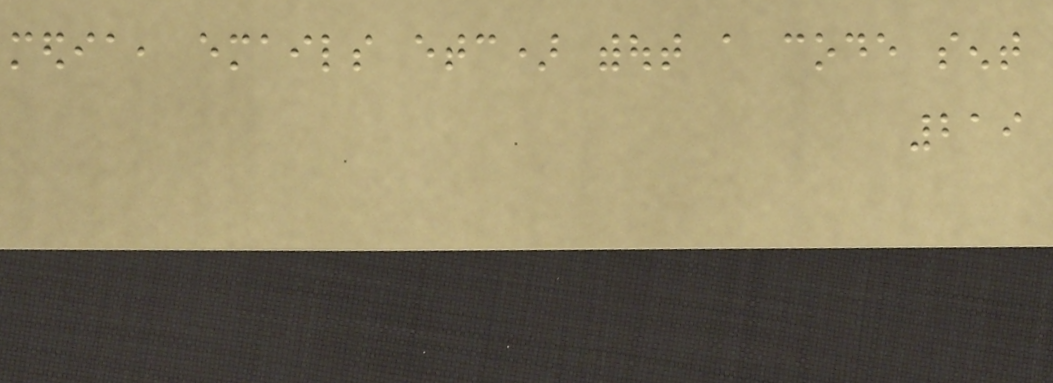media, emails etc) without a code sent
219
